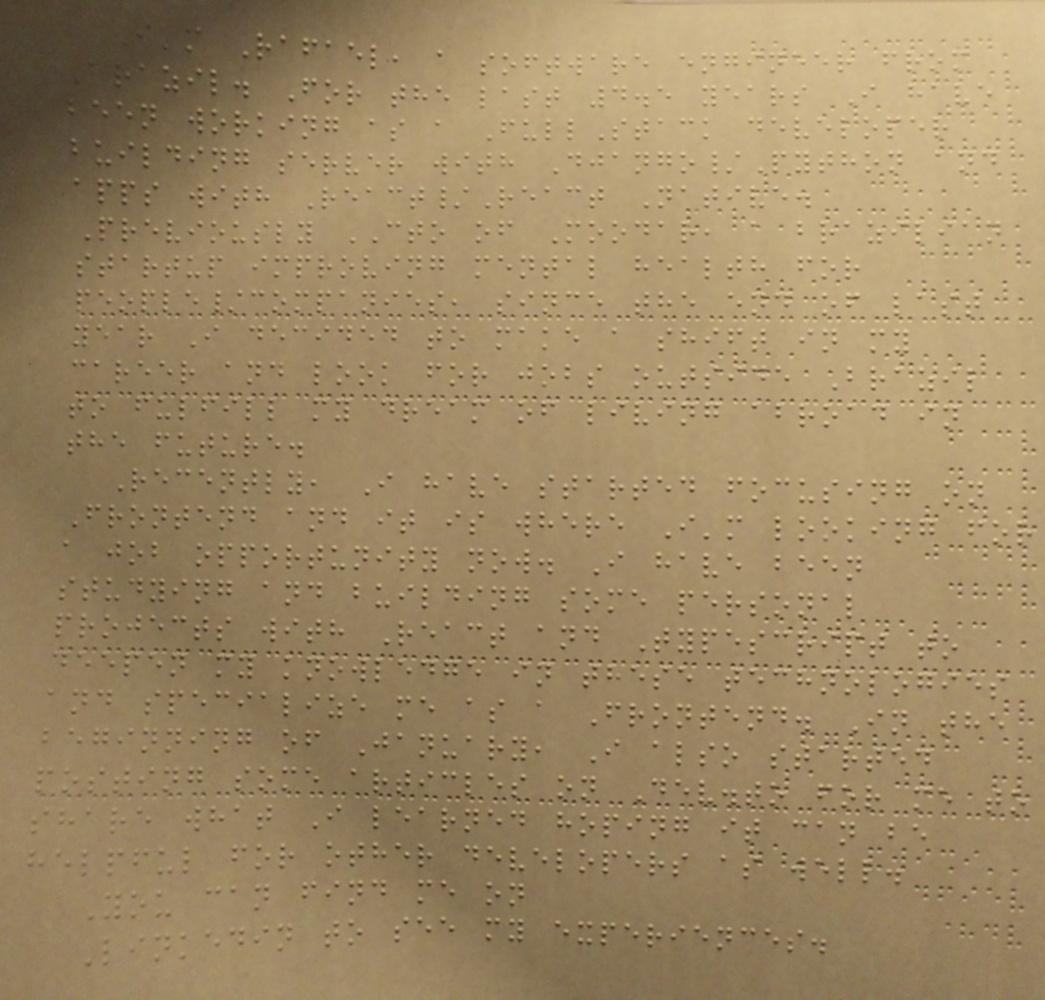I'm Rafael, a software engineer from
Brazil. For the last 4.5 years I have
been working as a FullStack developer
building server with Django/Python and
apps with React/React Native.
Previously CTO of Moodar, a brazilian
startup improving mental health for
people/companies, since the end of last
year I decided to make a shift in my
career and look for jobs outside Brazil
to fulfill my dream of living abroad in
the future.
Recently, I have started focusing on
Frontend and it is where I'm looking for
a job opportunity now. I have been
studying and building some personal
projects with React and Typescript to
deepen my knowledge in these technologies
and specialize me as a Frontend. In the
beginning of January, I also started
posting some articles on Dev.to for me to
share what I learned hoping it can be
helpful for other developers as well.
You can find me on
Linkedin to see my experiences.
